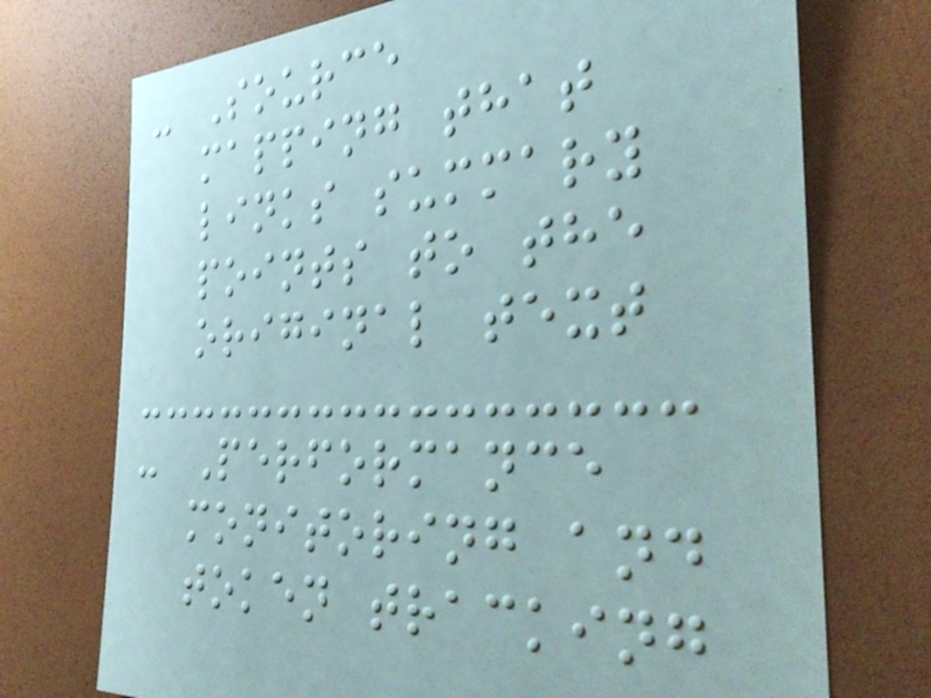- Source
mapping that
links summary
points to the
original text
- Performance
monitoring and
token tracking
